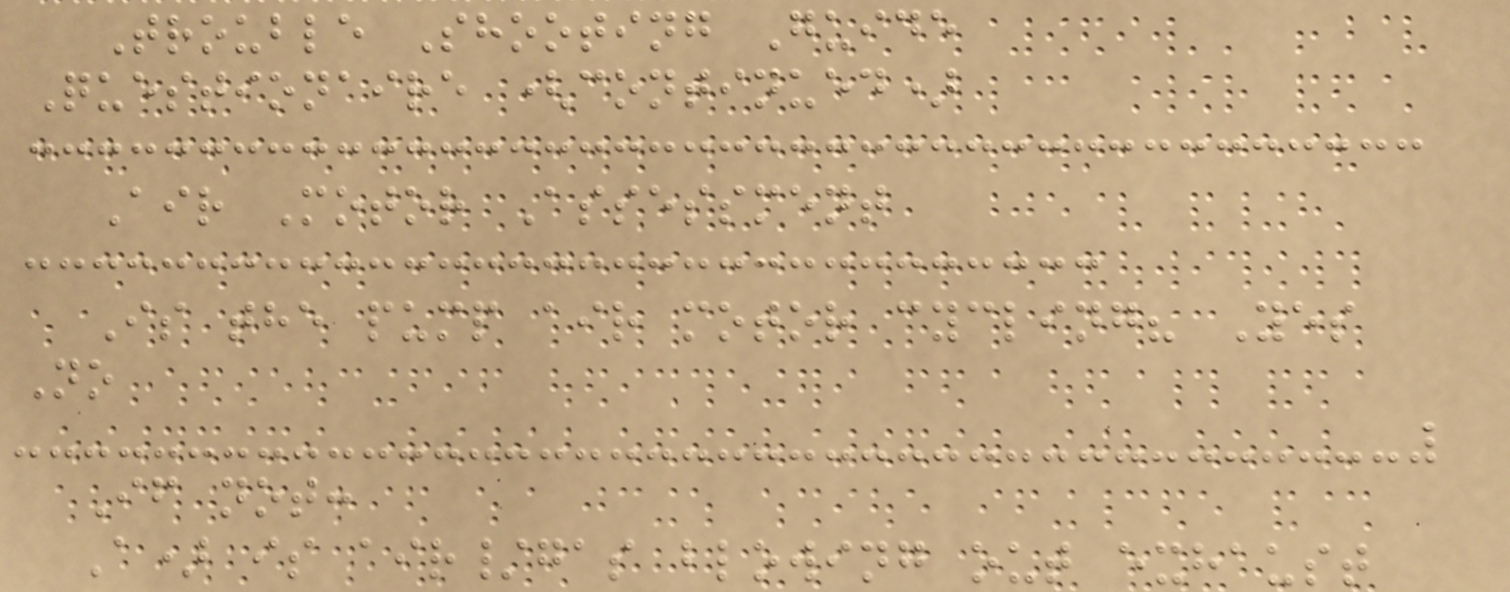Trouble Shooting Guide
Questionaire (continued)
Air Motor Assessment
Is the pump air motor cycling? Yes
No
If not:
A) is air/gas blowing out exhaust
